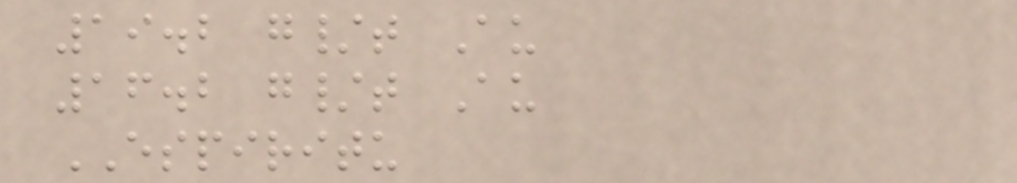19.2 g/t Au
16.2 g/t Au
ESPIRITU
